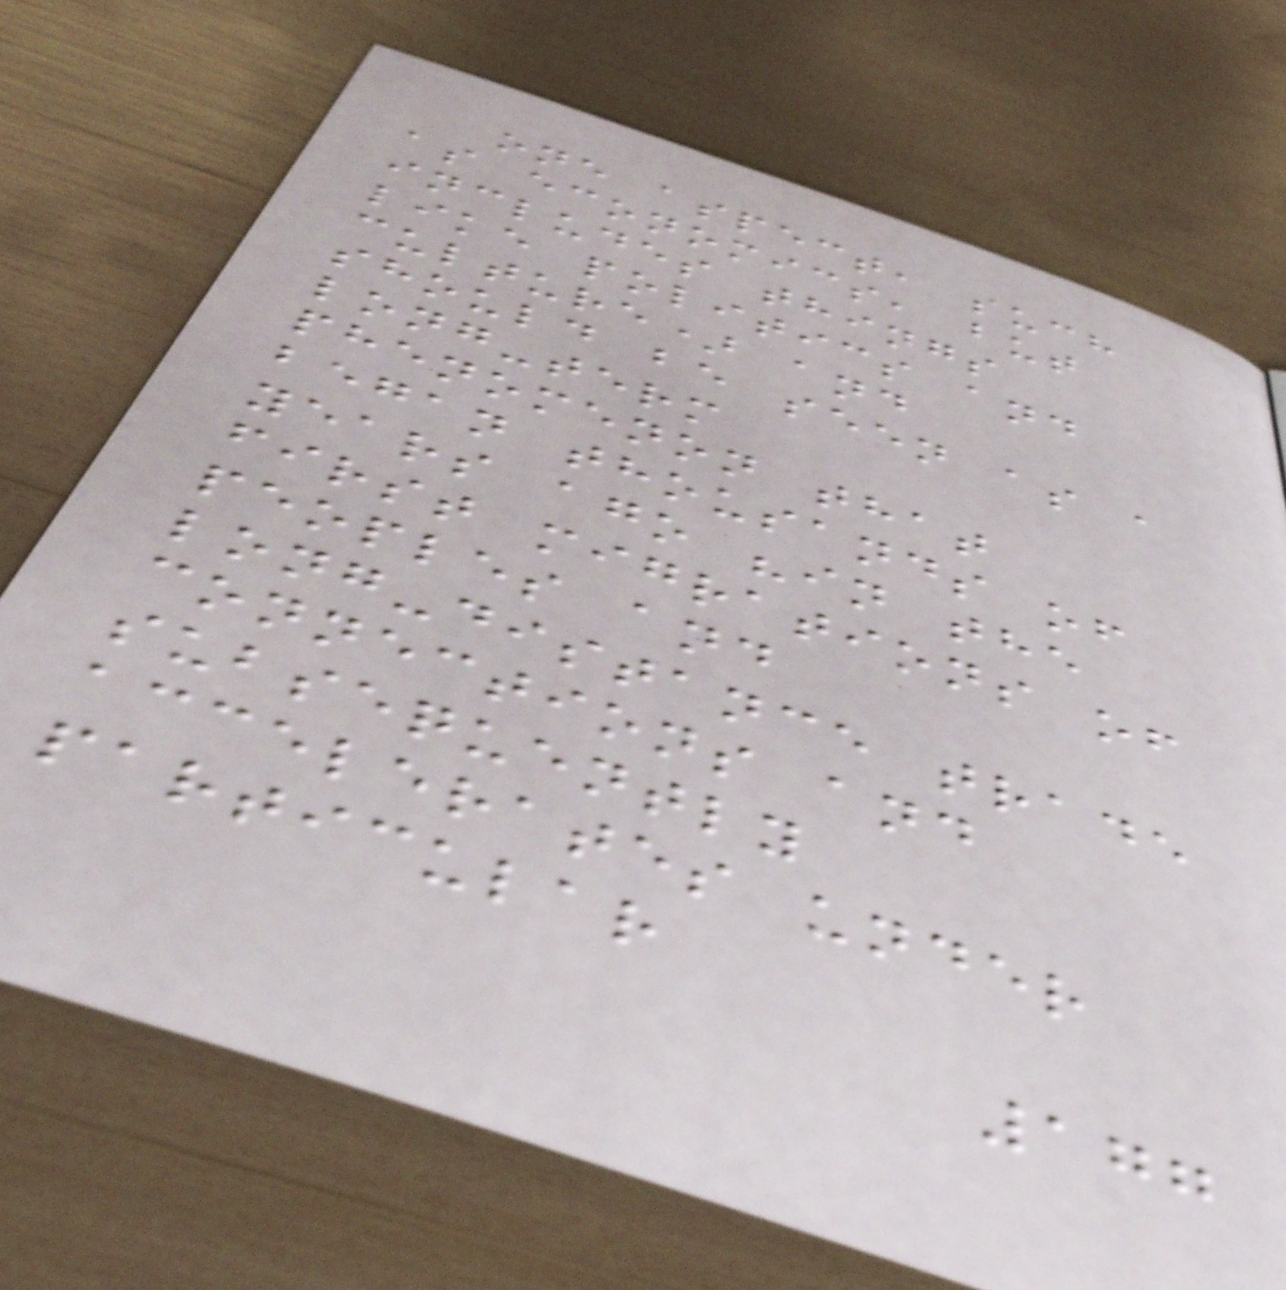one aspect, such
as economics, but
includes things
like politics and
culture) and
should be seen as a
long-term
phenomenon that
began thousands of
years ago "in the
first migrations of
peoples and
long-distance trade
connections and
subsequently
accelerates under
particular
177
